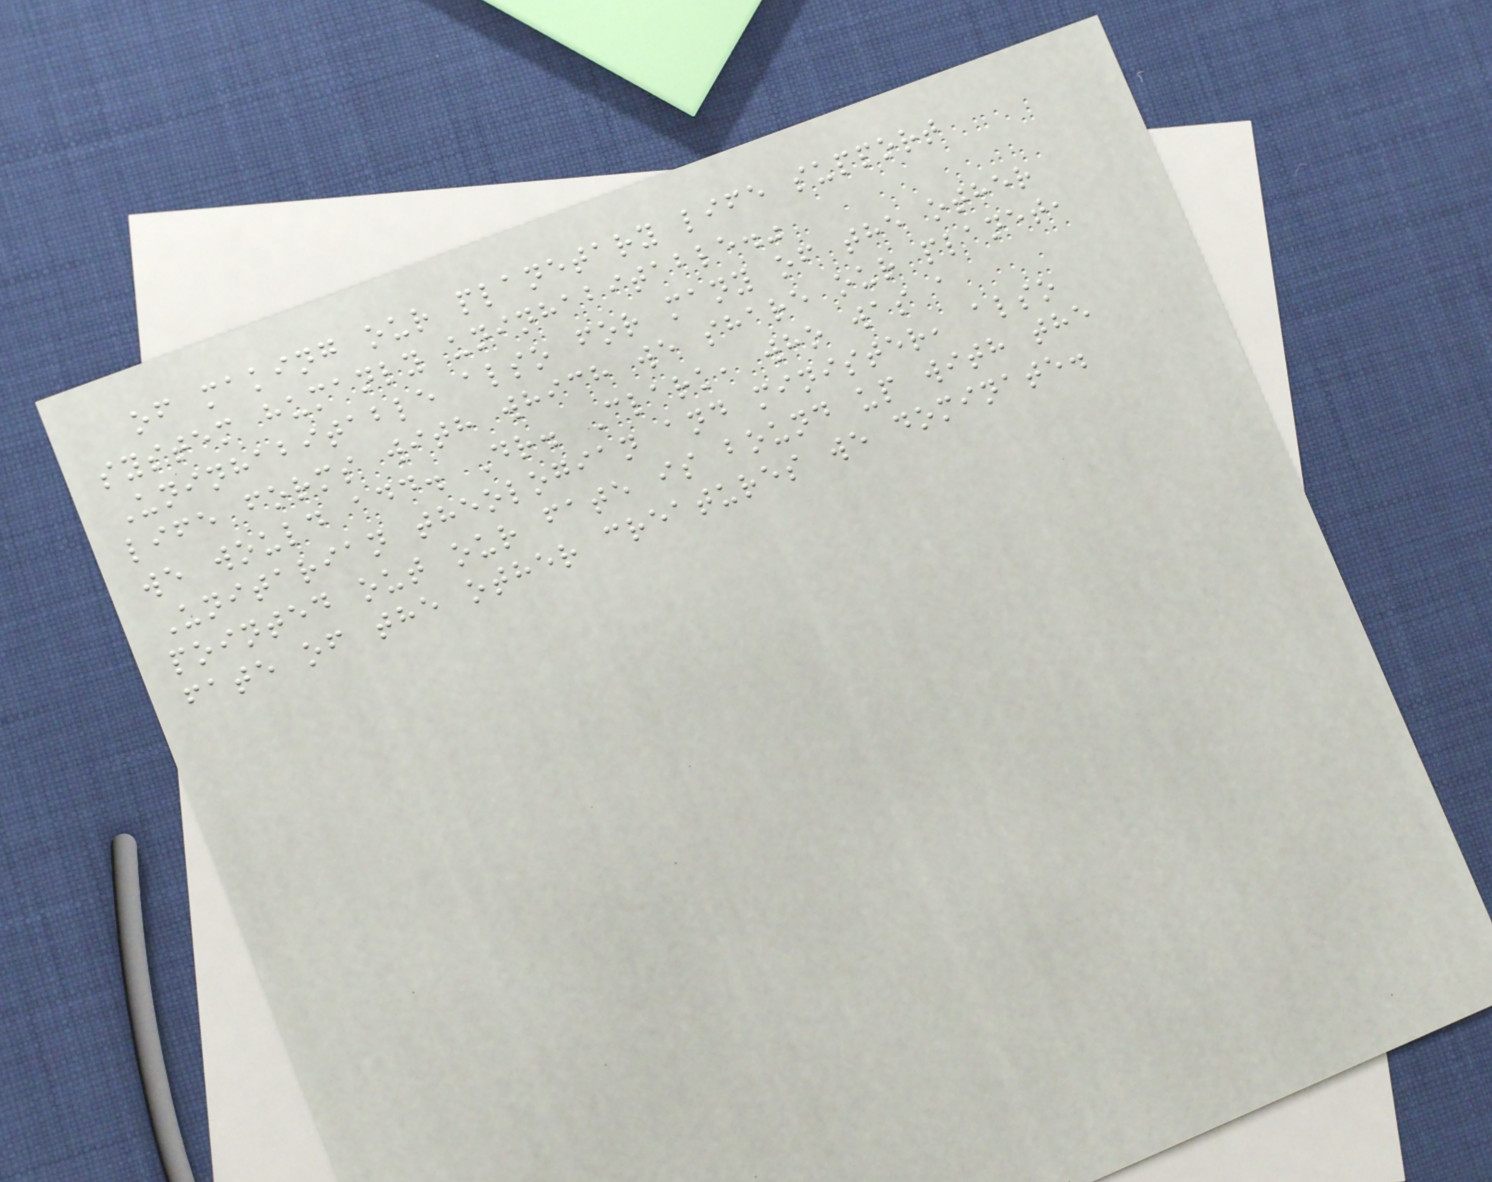of making our planetary life support
system humanly uninhabitable."
Uninhabitable also for many of the other
life forms with which we share our planet,
we would add. Dr. Clark, who was a
Unitarian theologian and minister, also
pointed out our fate is bound up with the
fate of the other creatures we dominate.
